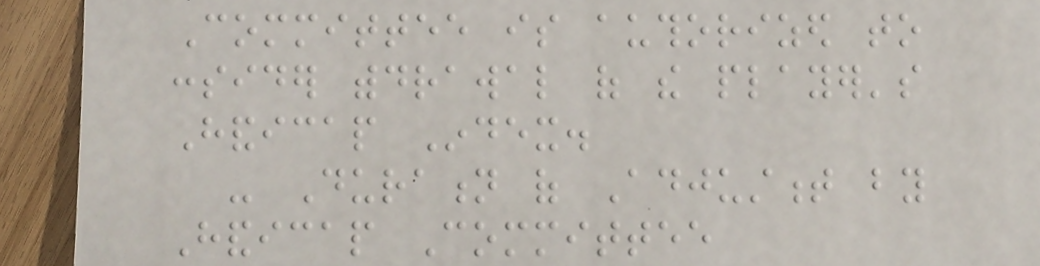Committee is authorized to
consider withdrawal of the player's
Handicap Index.
- Duration of Adjustment by
Handicap Committee
